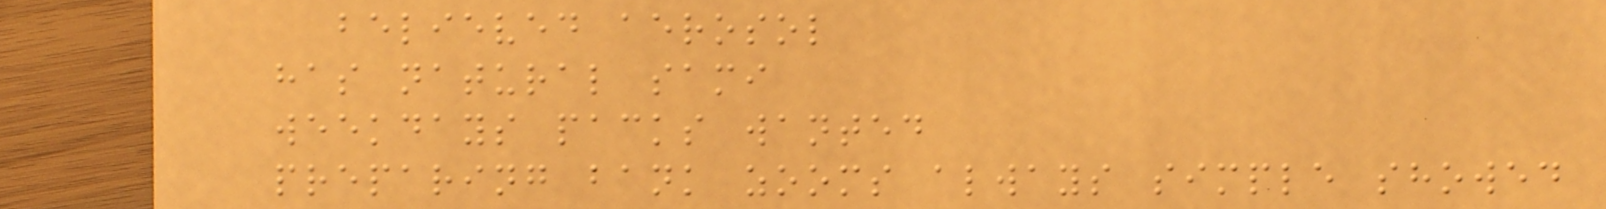believed aerosol
has natural sami
weekdays packs wanted
preparing bank zooms always simple showed
